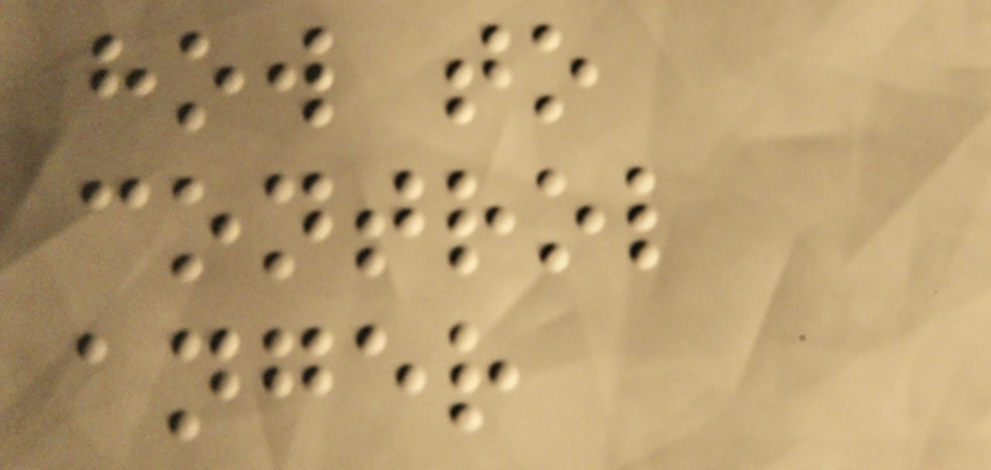how to
control
anger
